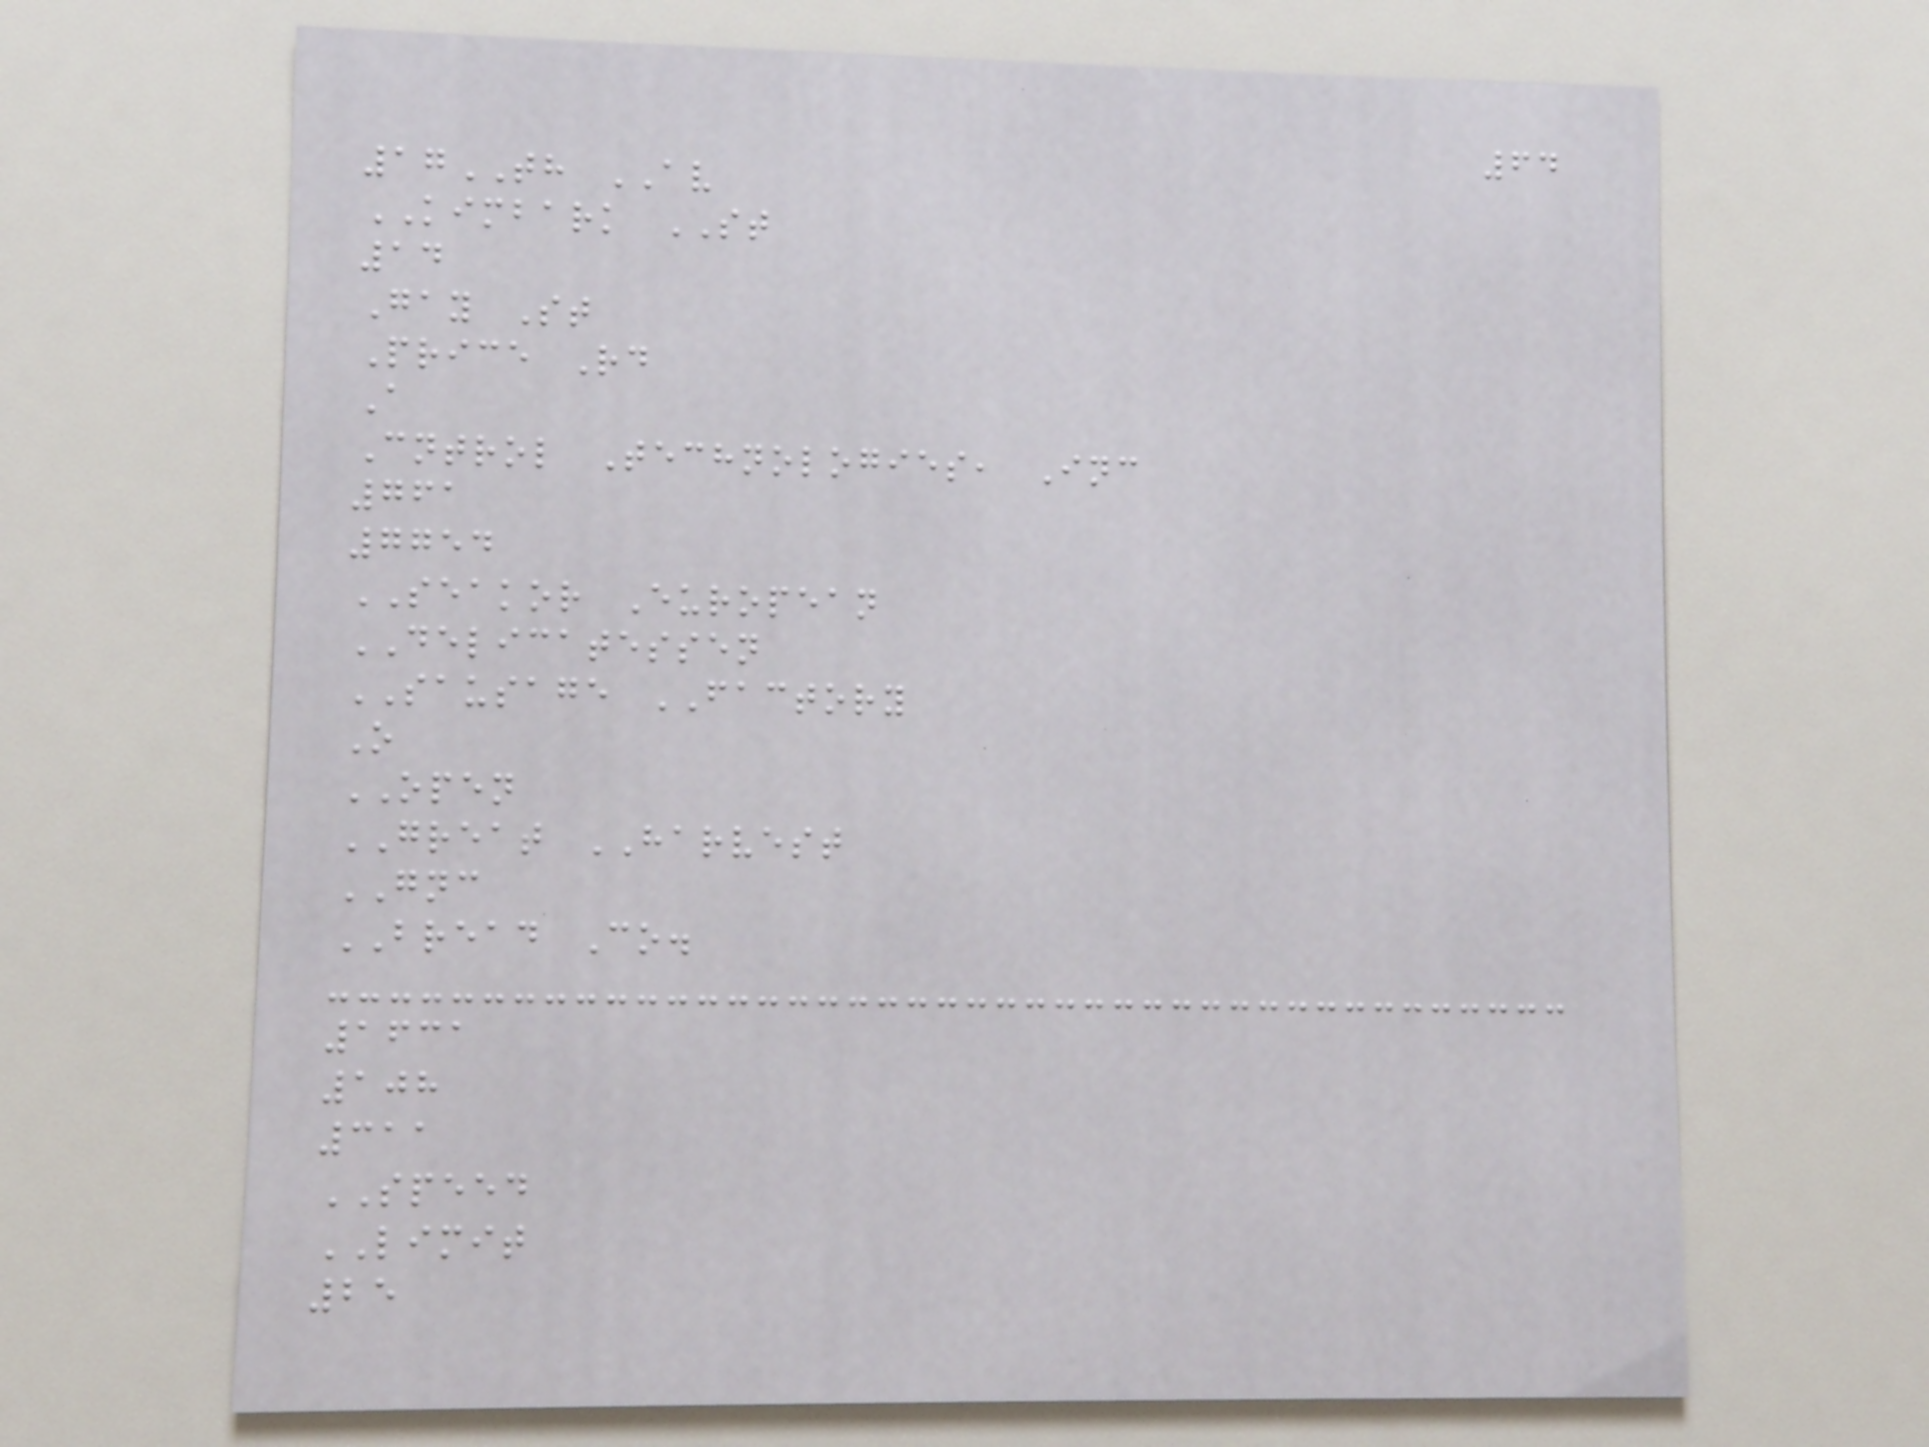64
17TH AV
KIMBARK ST
14
Gay St
Price Rd
A
Cntrol Technologies, Inc
761
7754
SEAKOR European
DELICATESSEN
SAUSAGE FACTORY
O
OPEN
GREAT HARVEST
GNC
BREAD Co.
1631
108
311
SPEED
LIMIT
25
